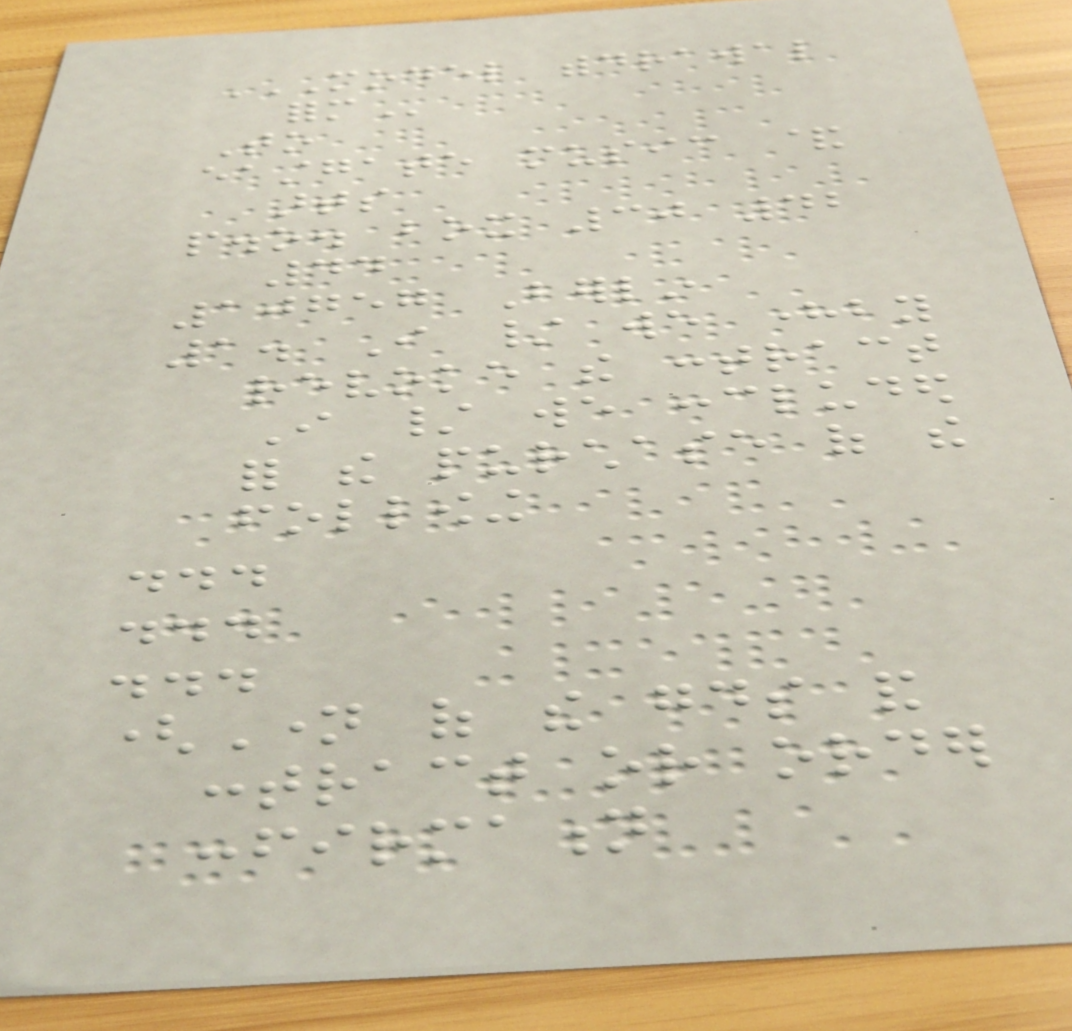MODEL WITHDRAWAL
FORM
To
eastgate music &
arts
p.o. box 30 42
44
10757 Berlin
1. I / we hereby
revoke the contract
I / we concluded
for the purchase of the
following
...
...
...
(Name of the goods and
contract or order
confirmation
